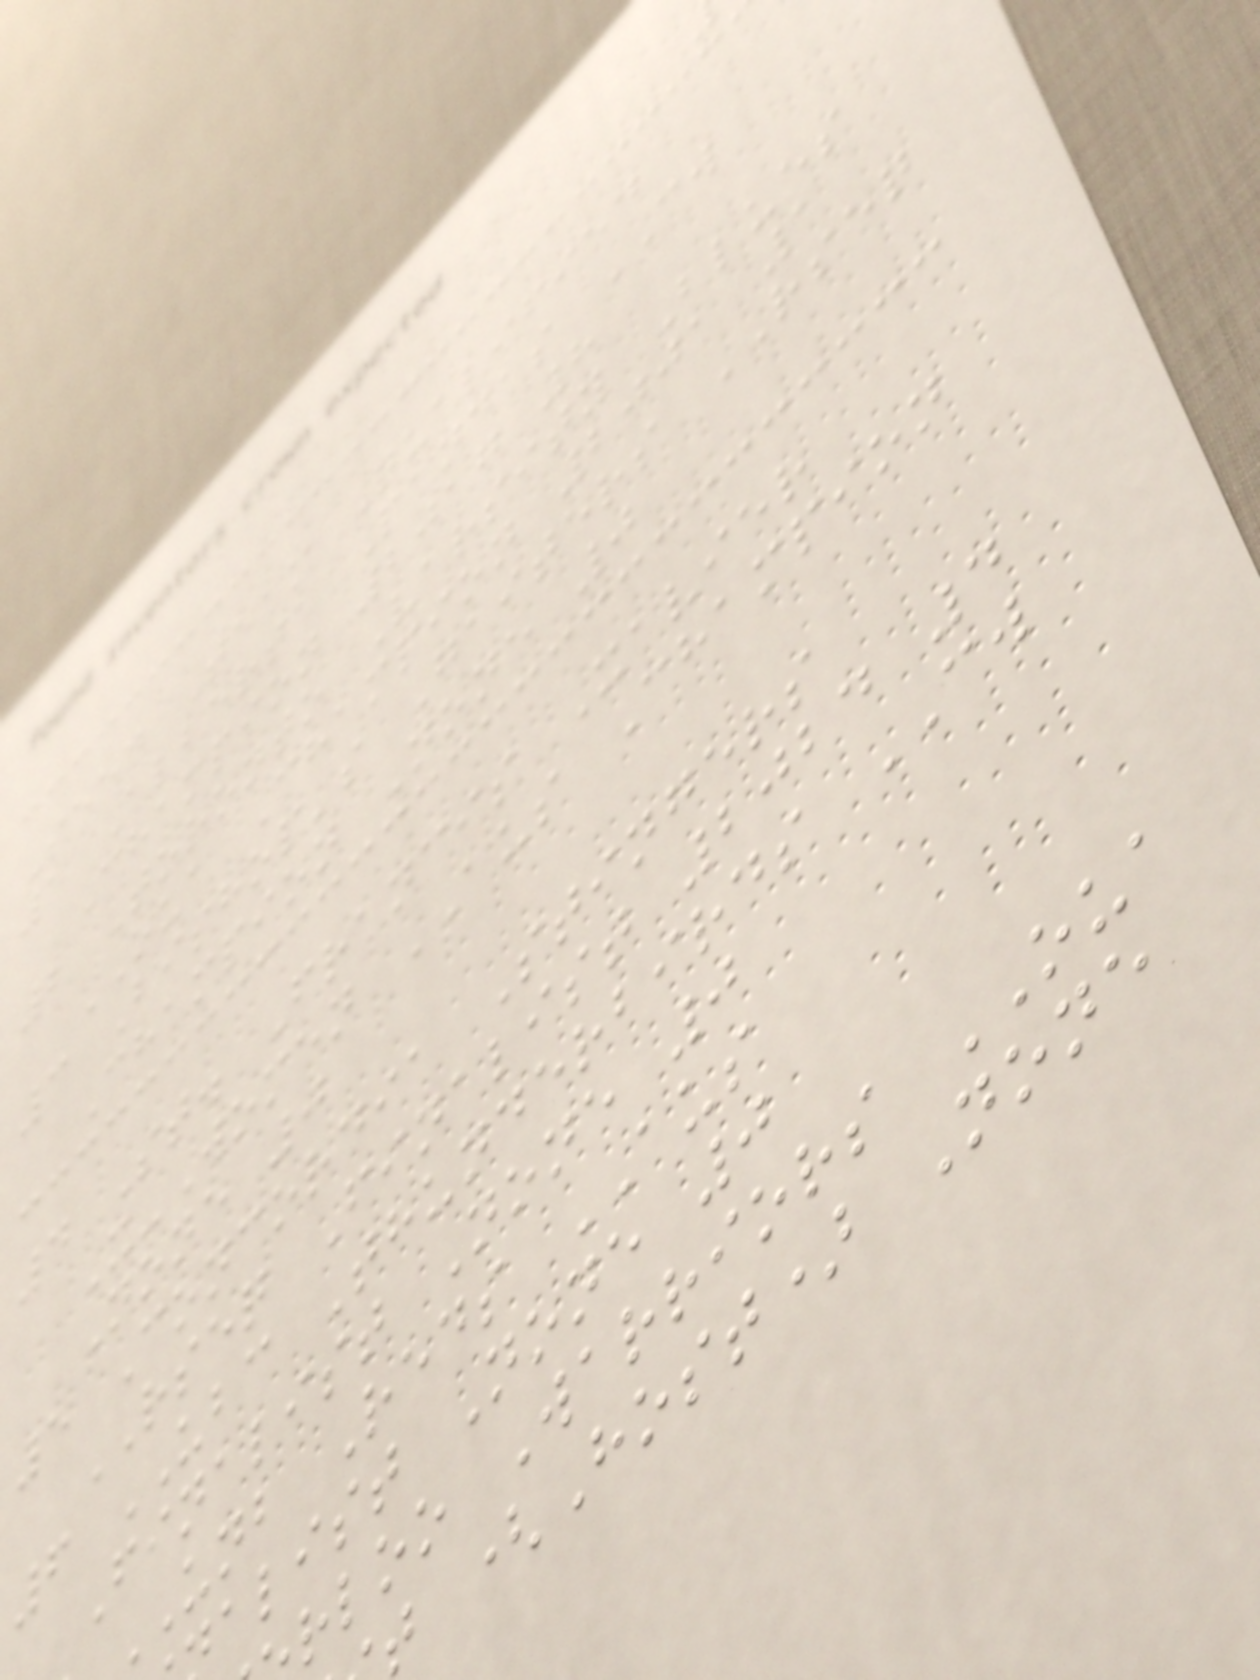Seed Team Qualified
1 Alberta Pandas CW
Champion 2017 8
2 Toronto Varsity Blues
OUA Champion 2001 1
3 Bishop's Gaiters RSEQ
Champion None 0
4 St. Francis Xavier
X-Women AUS Champion
None 0
5 Concordia Stingers
RSEQ Finalist 2024 4
6 UBC Thunderbirds CW
Finalist None 0
UNB Reds AUS
alist None 0
rloo Warriors OUA
t (Host) None
